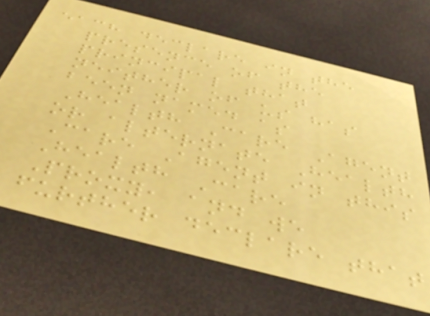each declare in the
presence of the
principal that
neither of us has
been named as
Health Care Agent
or alternate Health
Care Agent in this
Health Care
Proxy, and we
further declare that
